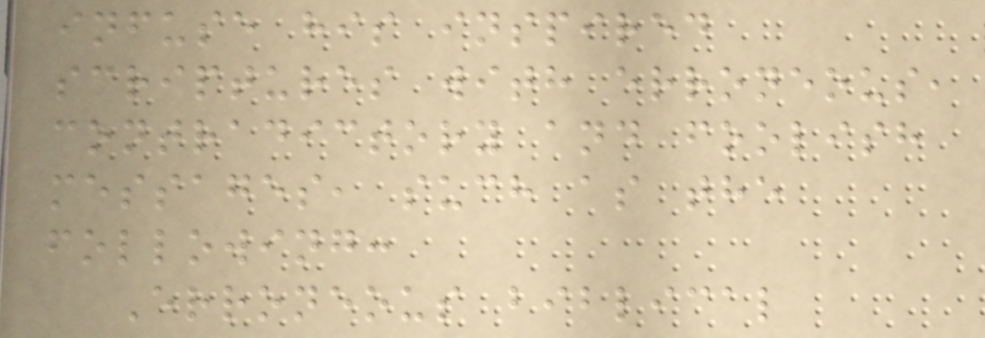infuse his inspired
scriptures with erroneous,
contradictory and foolish
messages, such as the
following:
Erroneous biblical
